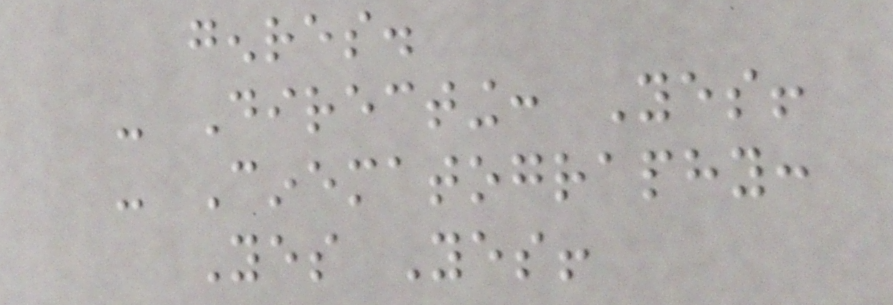genres.
- Directing: Yes!
- Cinematography:
Yes Yes!
